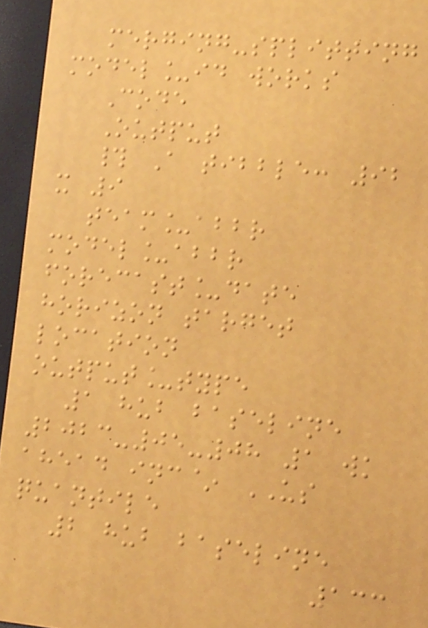merging-splitting
model_id works
Code
Output
# A tibble: 92
x 9
team_abbr
model_abbr
forecast_date
horizon target
location
output_type
1 hub baseline
2023-05-08 1 wk
ahead inc~ US
quantile
2 hub baseline
133
